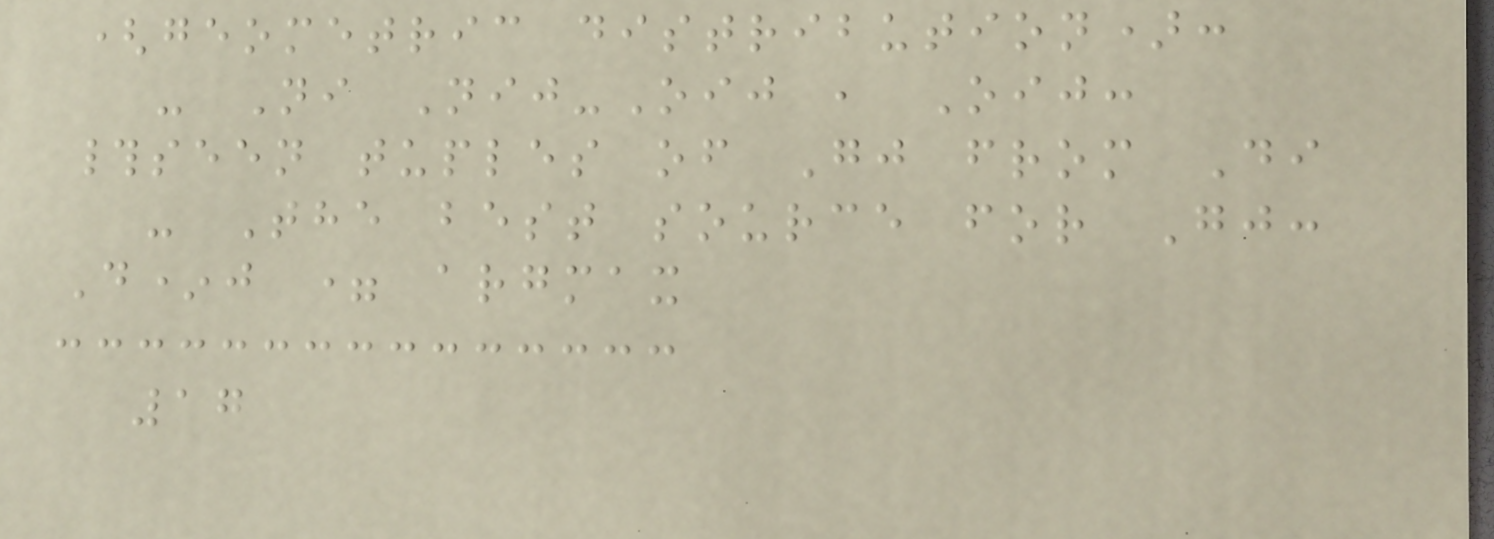(geometric distribution):
- Ni Nij-Oij , Oij:
#seen tuples of Gj from Di
- The best source for Gj:
D*j = argmax
17
